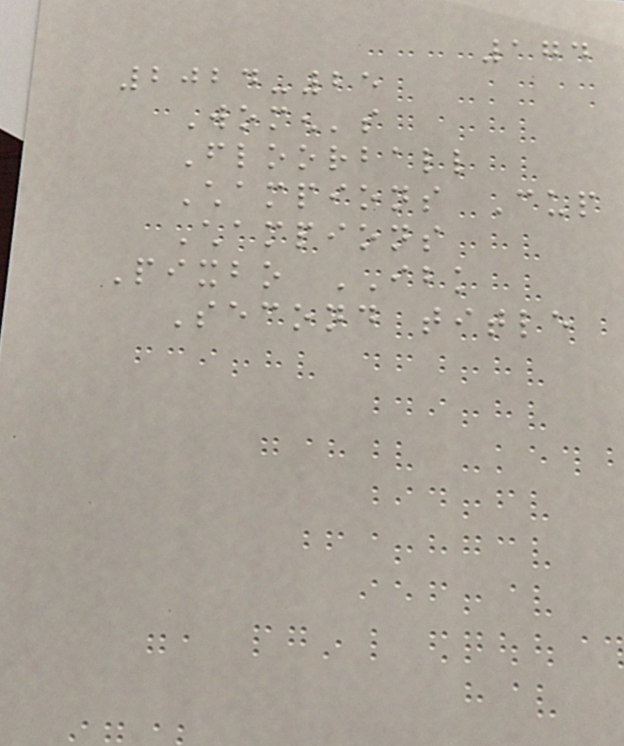174
2024-25
Women's
Floorball
Champions Cup
Champions
Pixbo IBK
Second title
